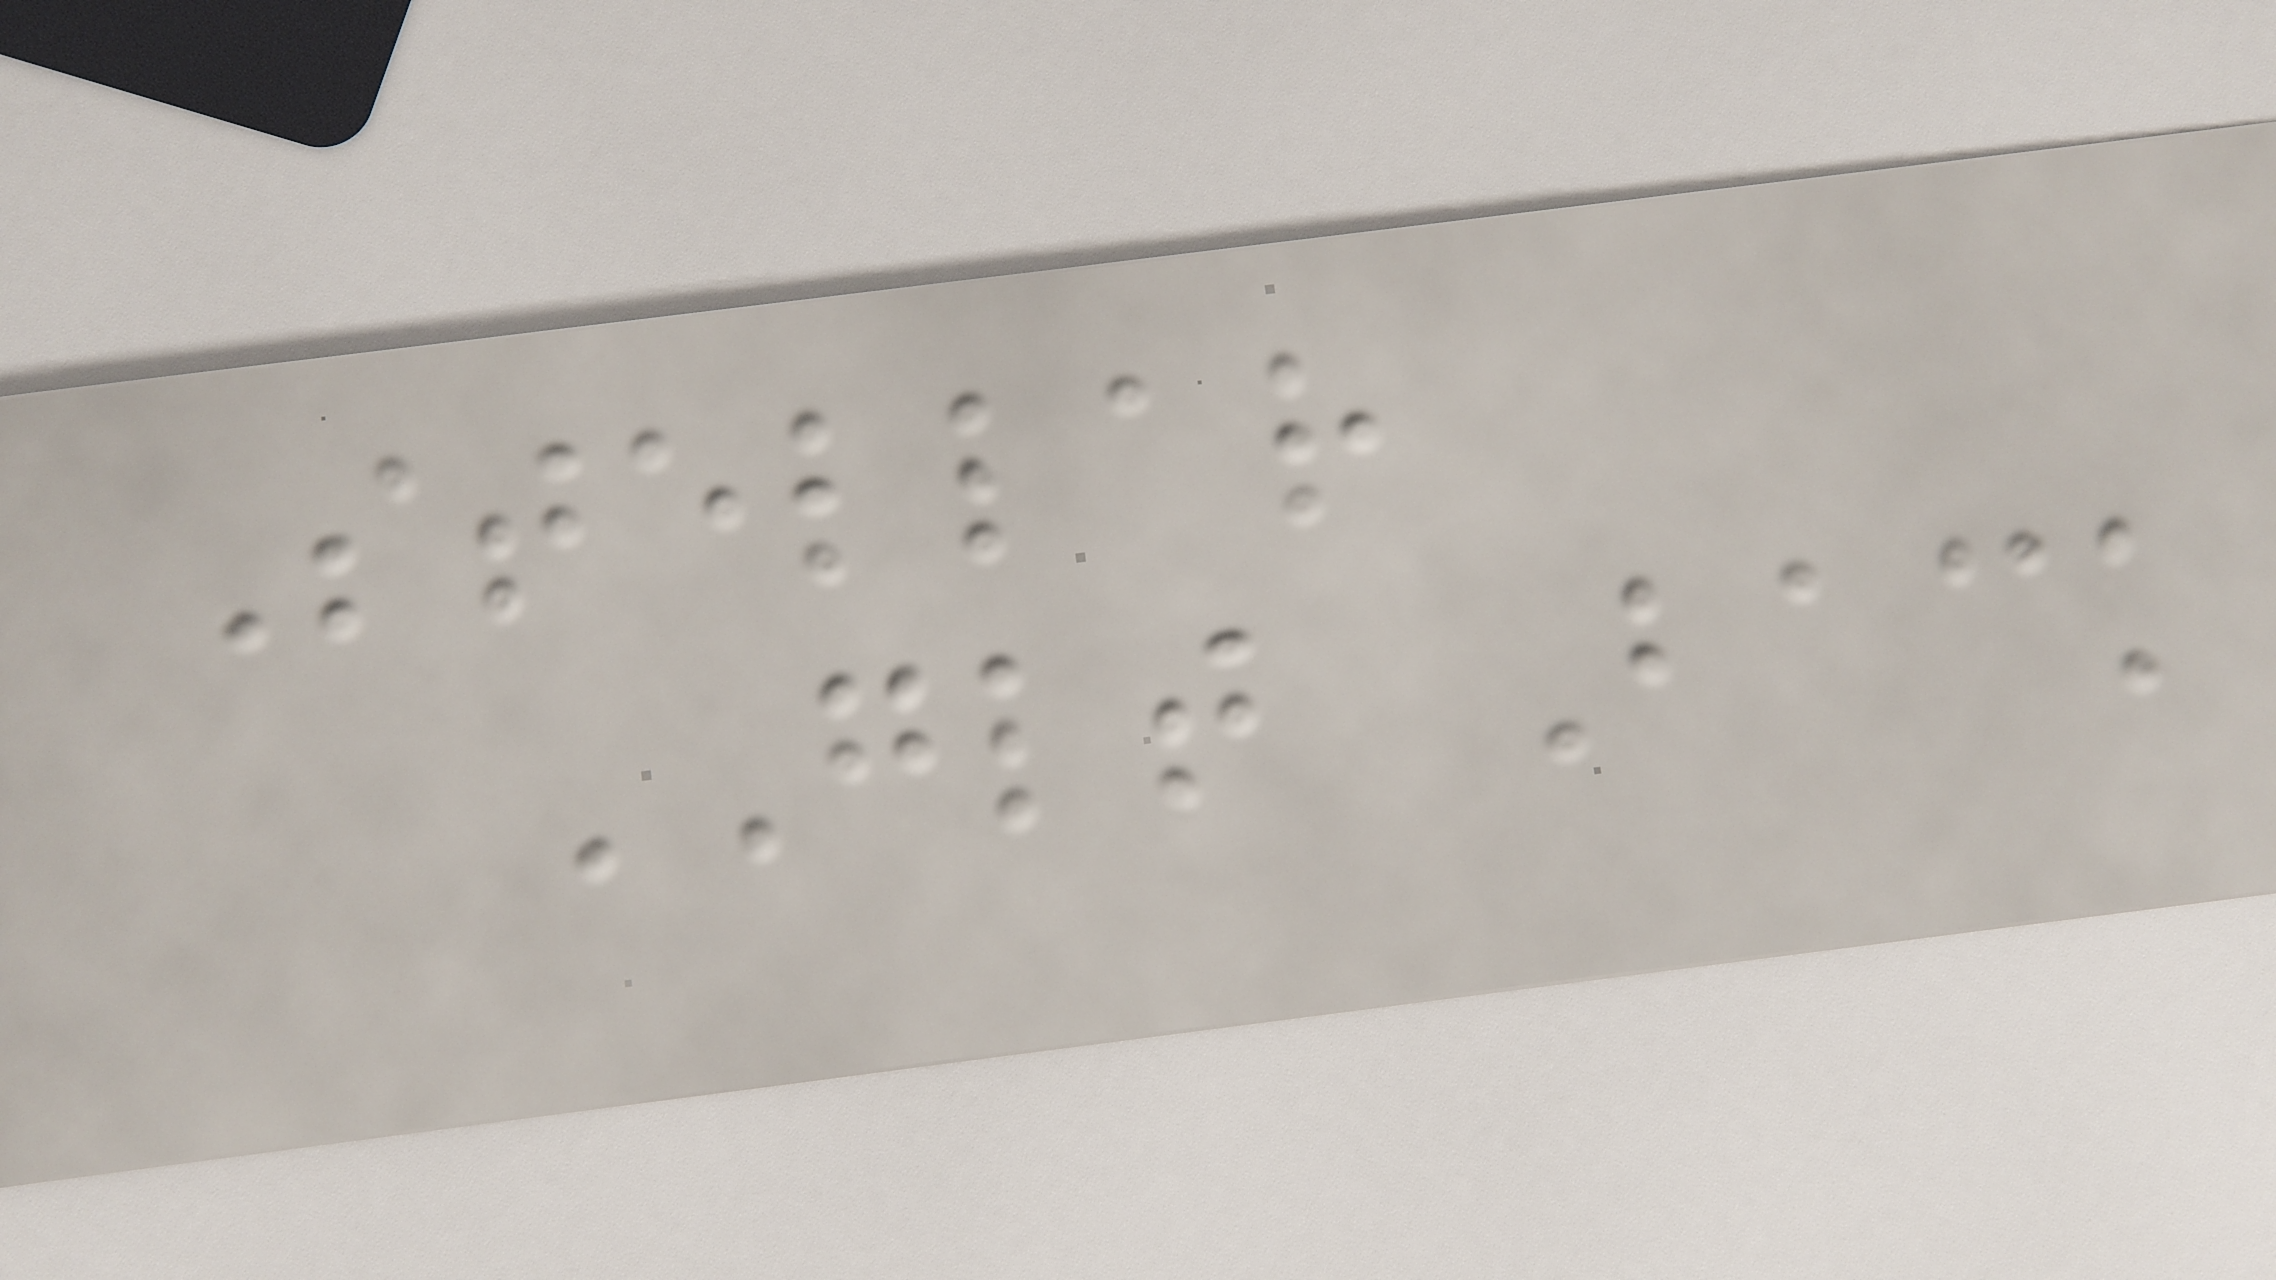Stellar
GLT Back
